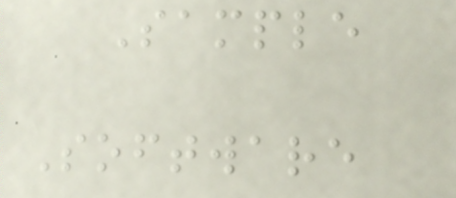Sample
Software
